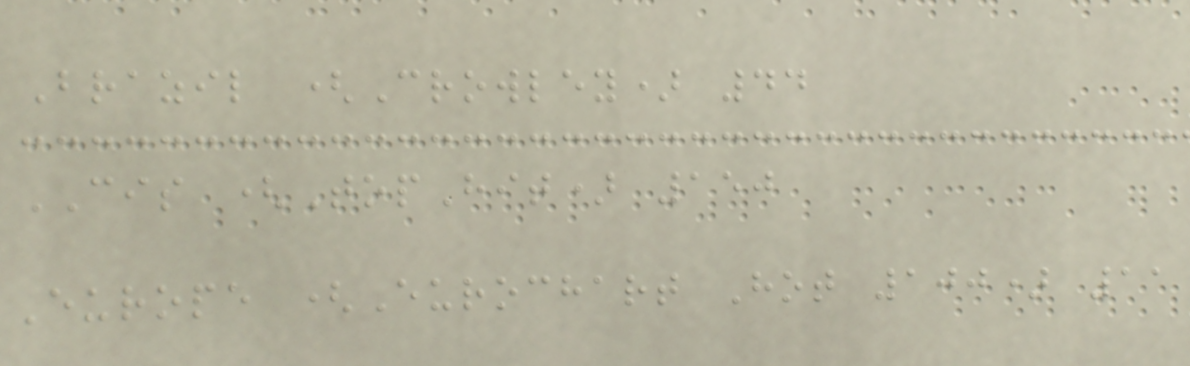Brazil (Crowley) 44
CIS (TopHit) 150
Europe (Eurochart Hot 100) 11
